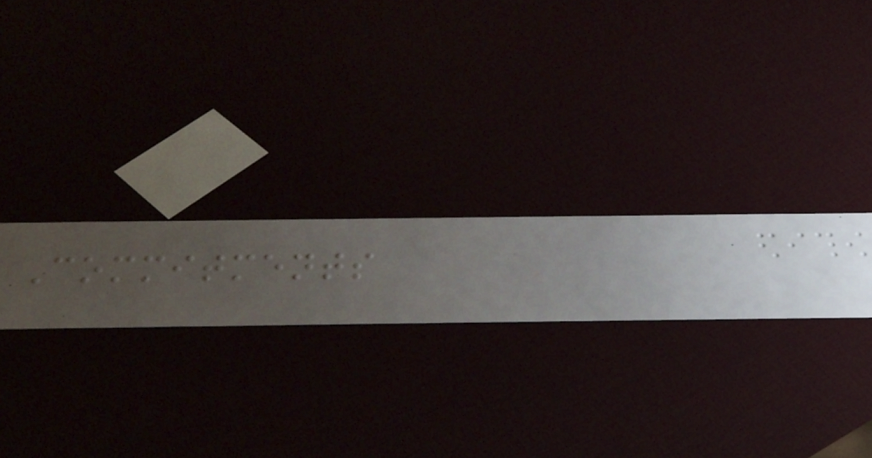Commitments
